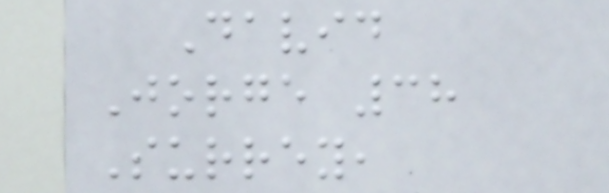David
Jorge 38
Surrey,
